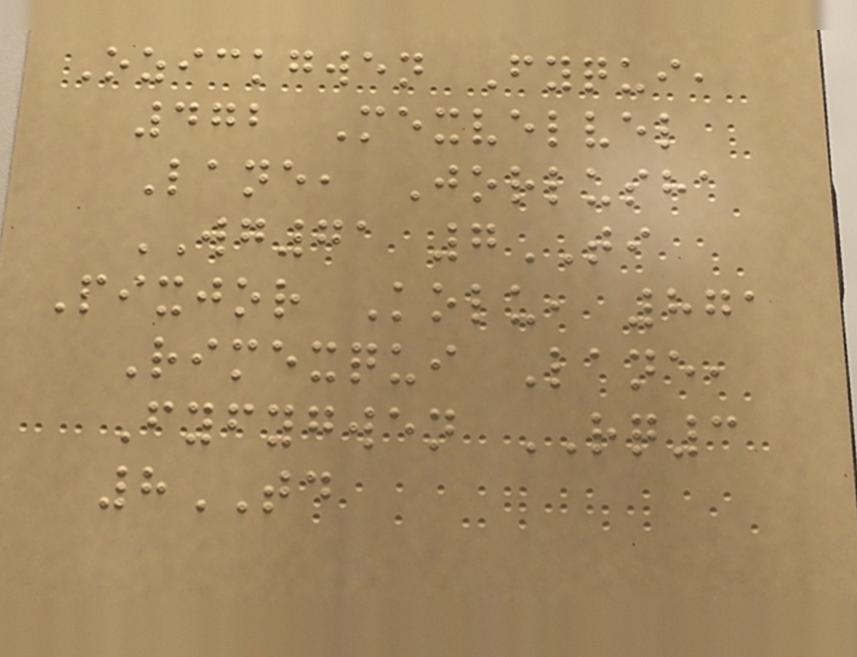Ozickgwen Fyqui,
472 Mexvelvel
Lane, Jorlusha
WG71 7TI
Pixjor Kolu, 871
Rimexqui Lane,
Fyfygwen RQ3
8TD
